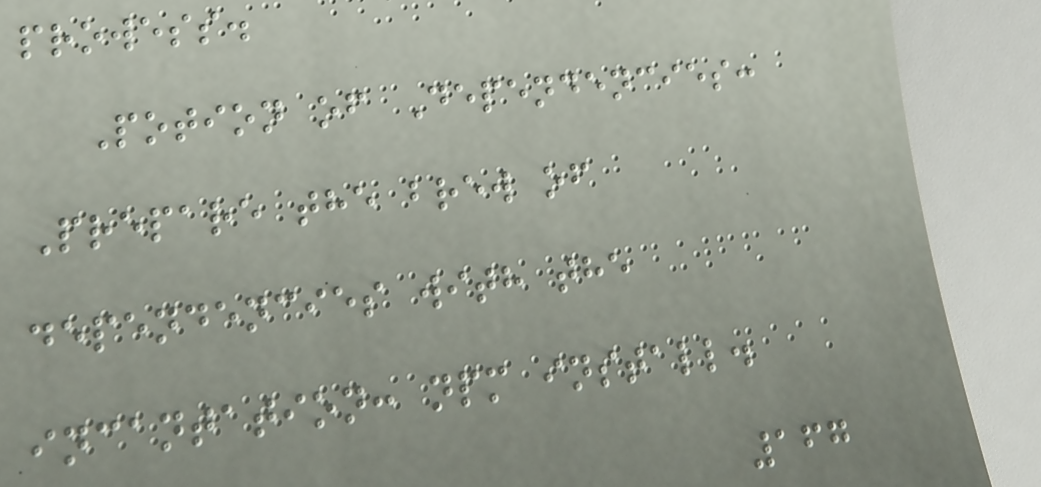prowess.
Potion of Dependencies:
Prepare the brew of
dependencies with the
incantation: npm install.
167
